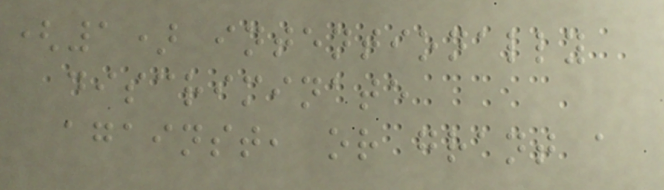(1) intentionally
discriminate
against, or grant a
